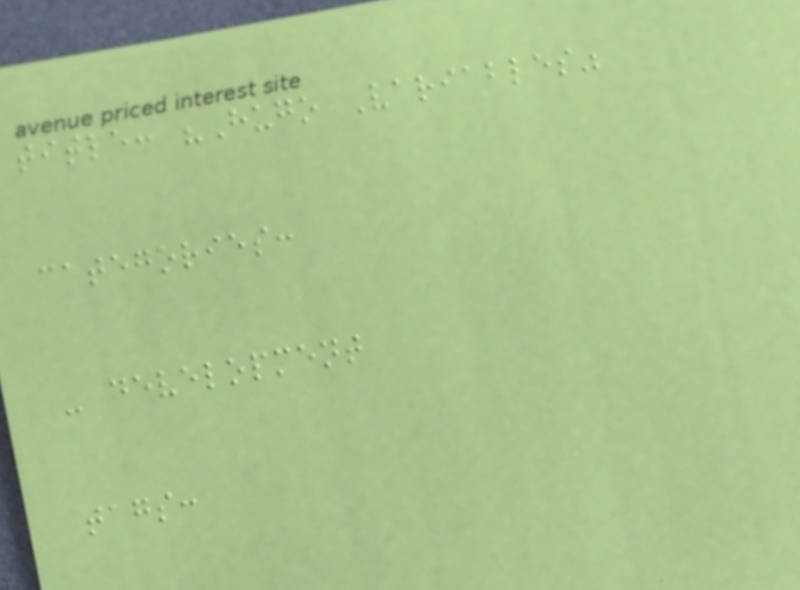title: "Hugo Variables"
categories:
- development
tags:
